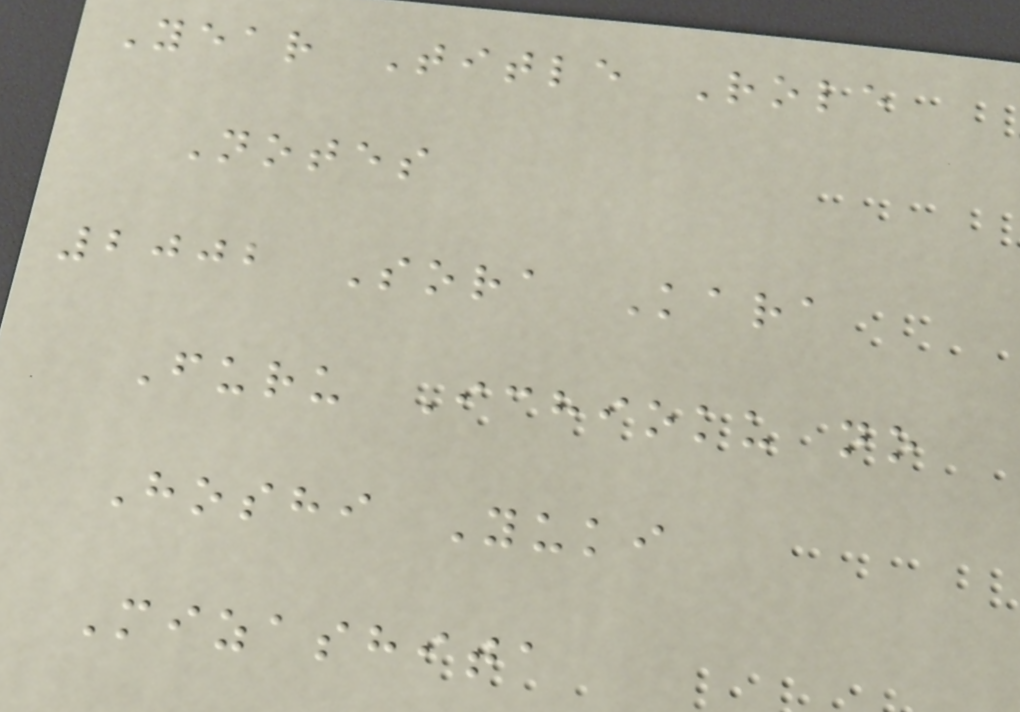Year Title Role
Notes
2002 Sora Kara
Furu Ichioku no
Hoshi Yuki
Mizashita
